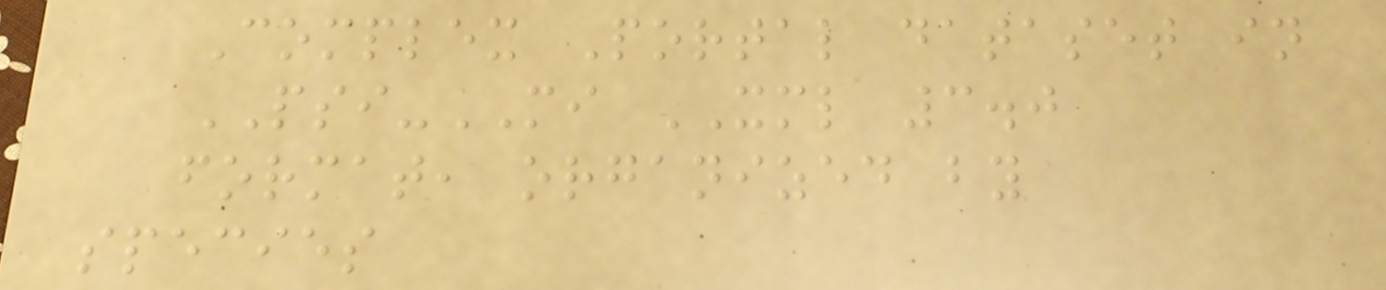Complex Portal dataset in
PSI-MI XML 3.0
format, organized by
species
